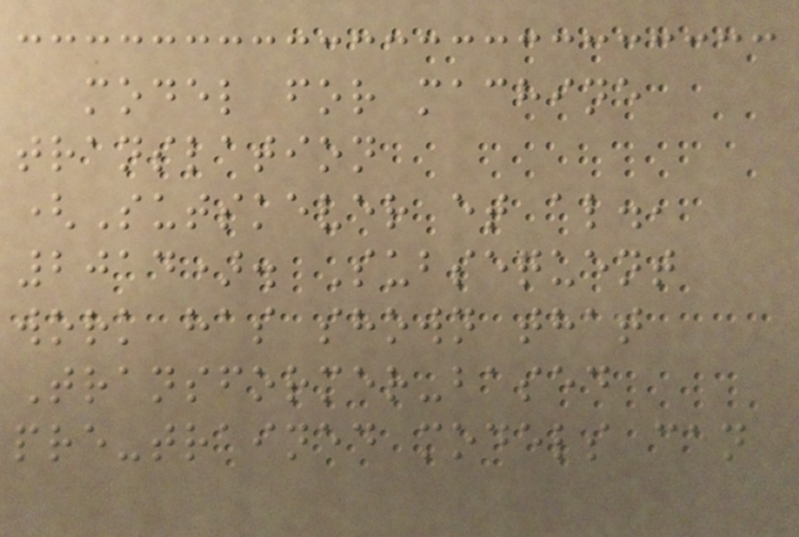model for machine
translation
(Sutskever et al.,
2014). Subsequent
work has shown that
Transformer-based
pre-trained models can
